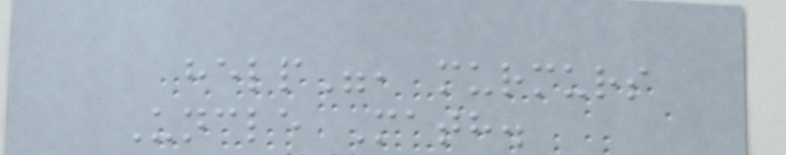help", murmurs
Uncle Math.
